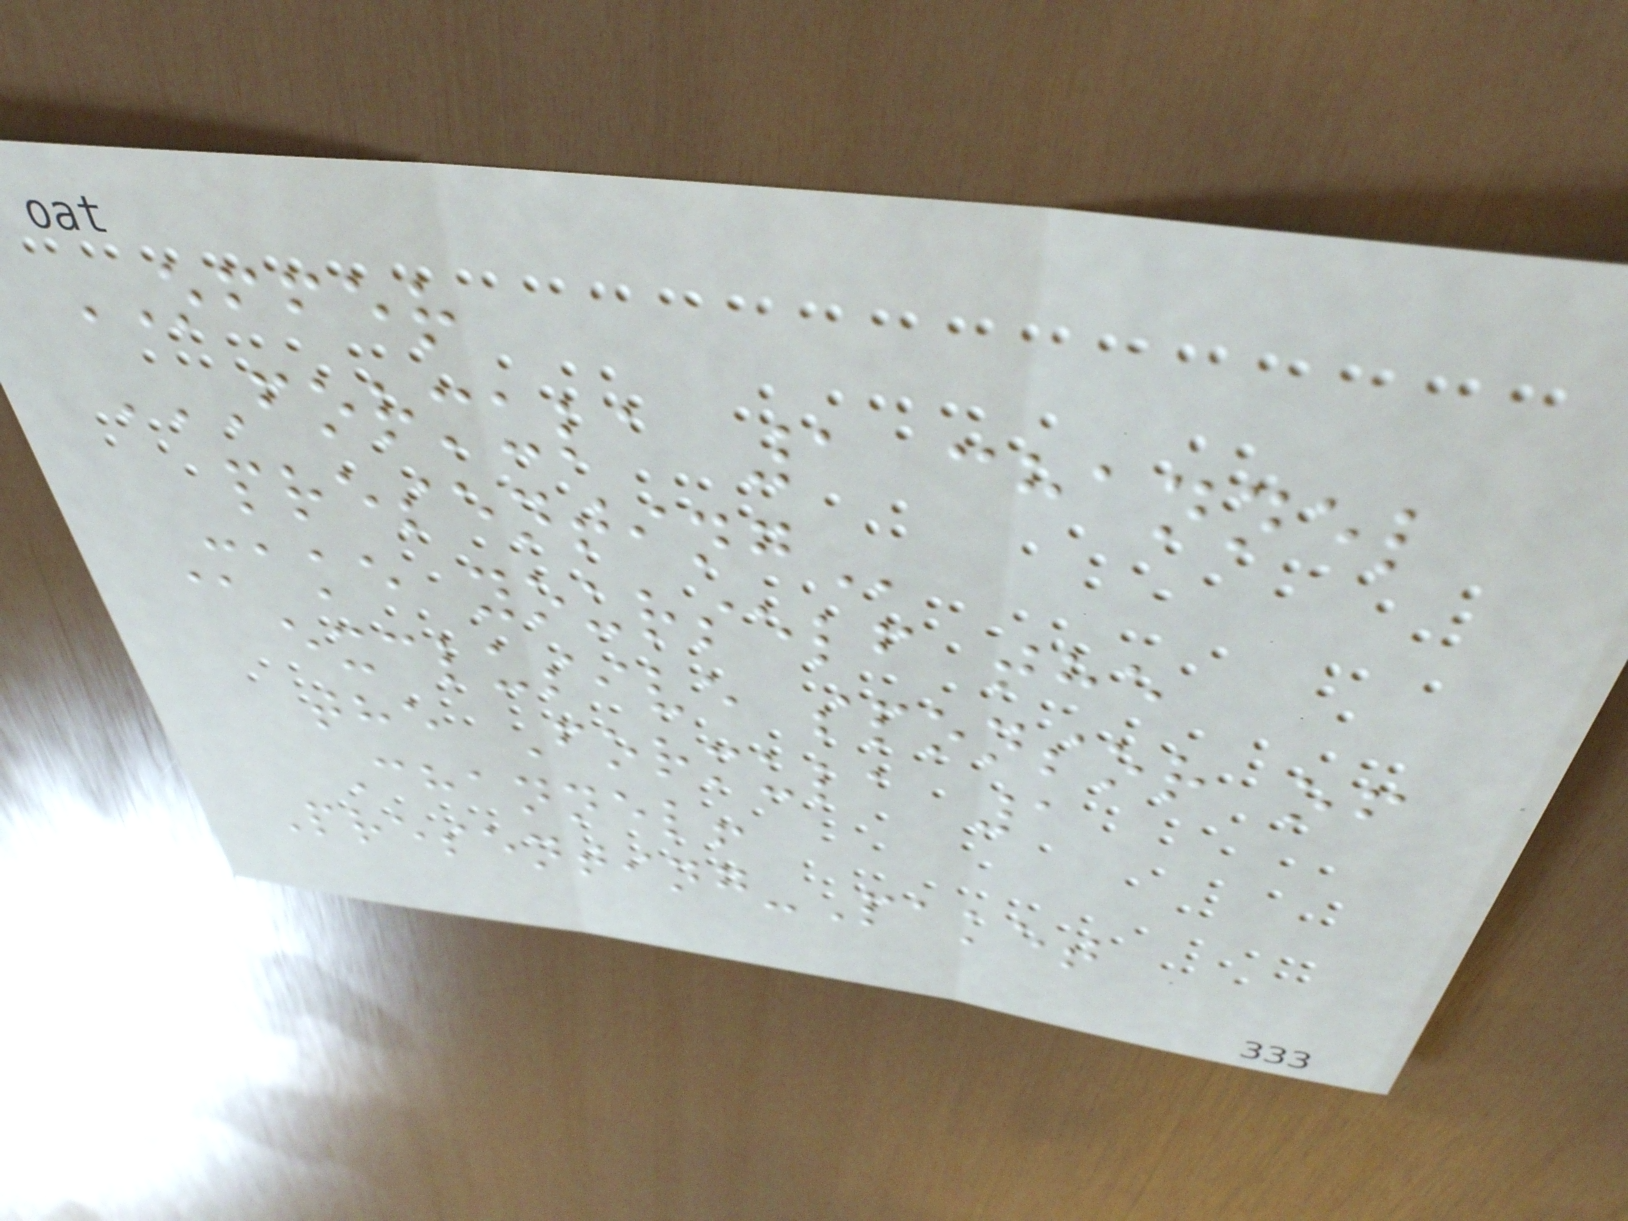OFFER
FORMULA 1 CHANNEL
PRESENTING
Make yourself the
exclusive sponsor of
the Formula 1
Channel!
Presenting-Paket
